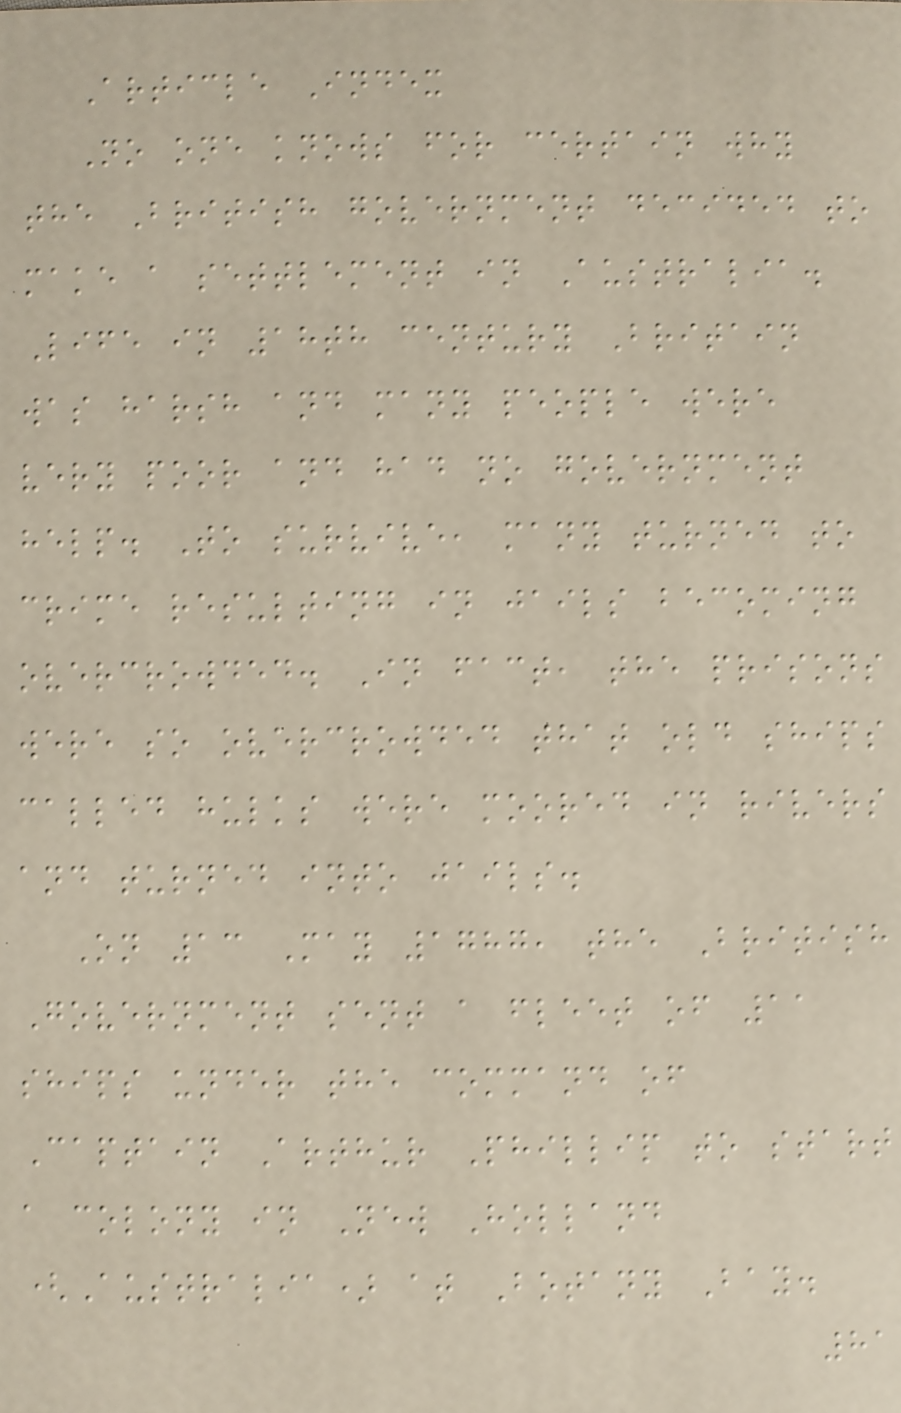Article Index
No one knows for certain why
the British government decided to
make a settlement in Australia.
Life in 18th century Britain
was harsh and many people were
very poor and had no government
help. To survive, many turned to
crime resulting in jails becoming
overcrowded. In fact, the prisons
were so overcrowded that old ships
called hulks were moored in rivers
and turned into jails.
On 13 May 1787, the British
Government sent a fleet of 11
ships under the command of
Captain Arthur Phillip to start
a colony in New Holland
(Australia) at Botany Bay.
81
